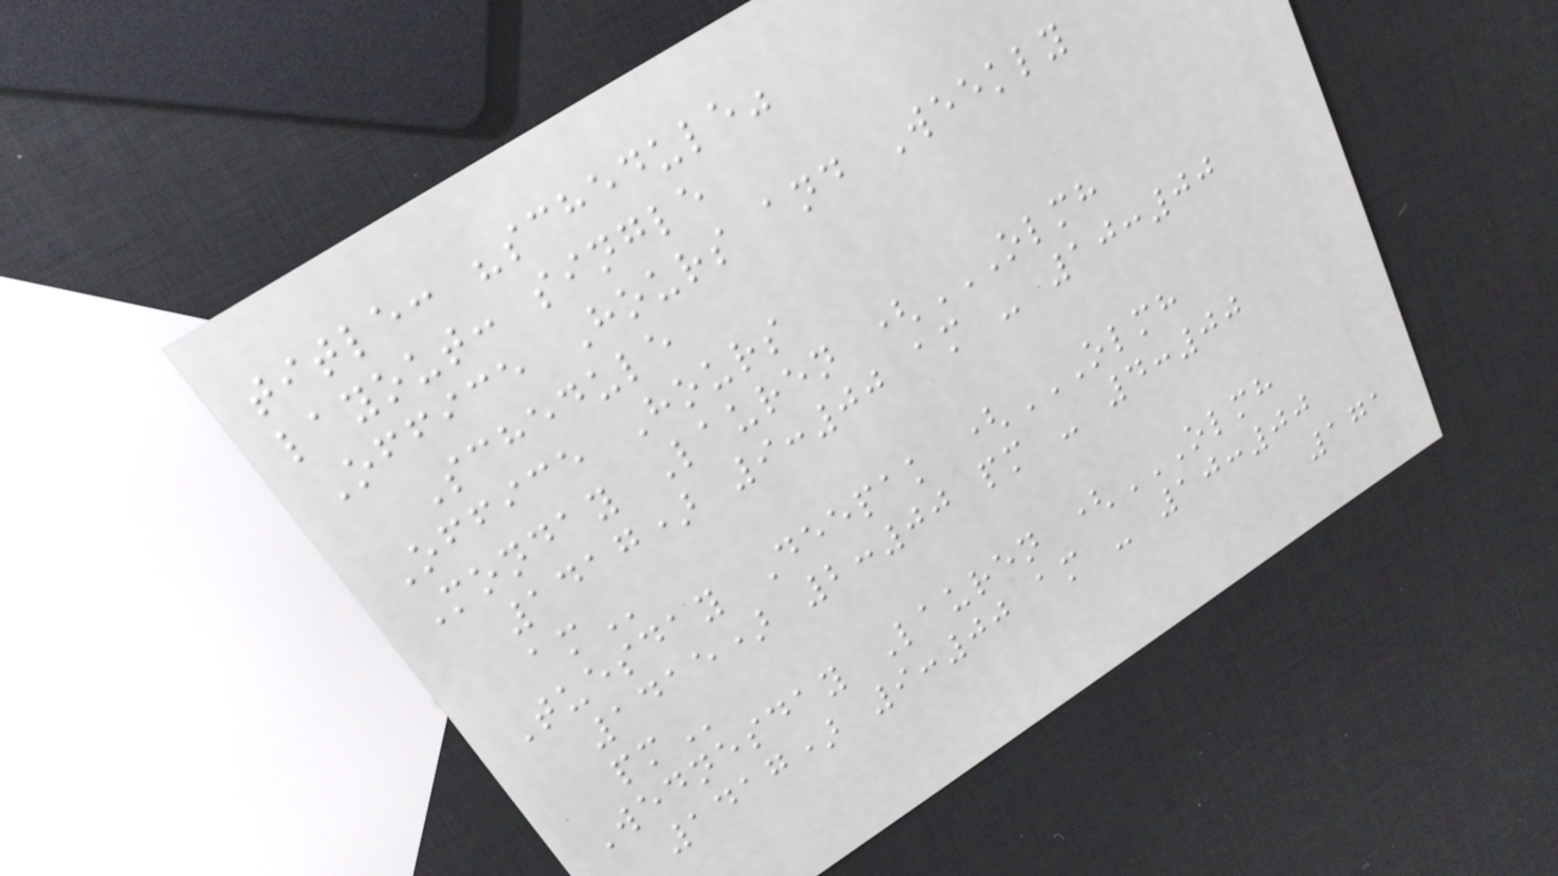title: "schedule"
layout: single
Office Hours and Weekly
Schedule
Office Hours
Monday Lauren (OLMH
1417) 9:00 AM - 10:00
AM
Tuesday Deepak (OLMH
1415) 2:00 PM - 4:00
PM
Wednesday Lauren (OLMH
1417) 9:00 AM - 10:00
171
